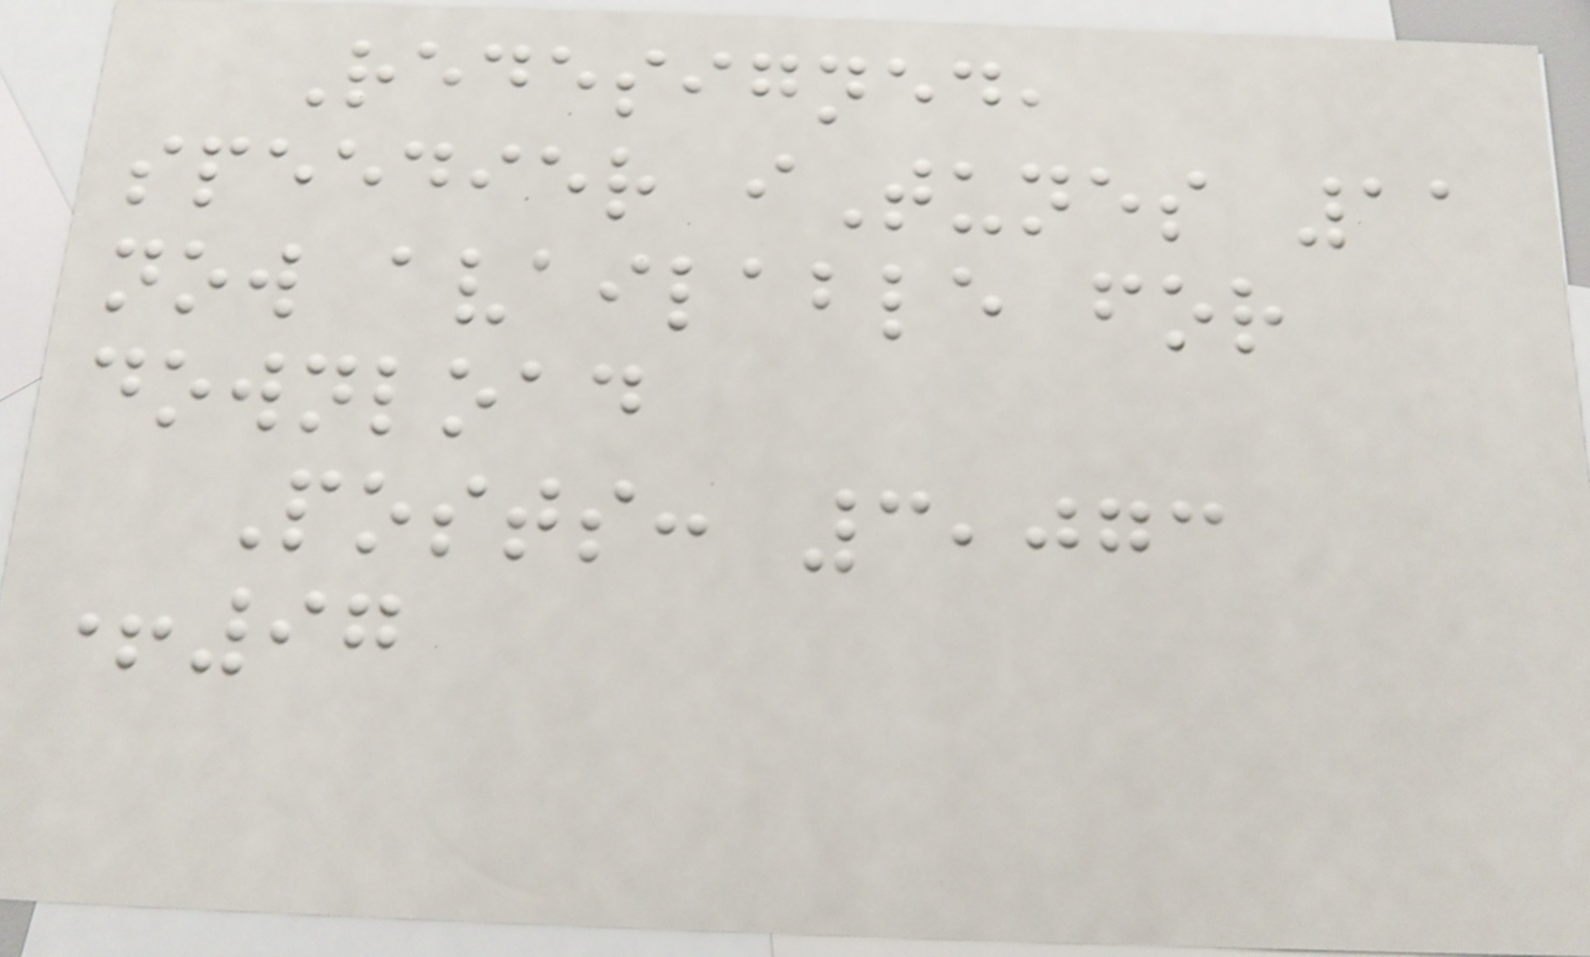Redesigned,
speedier iTunes 11
now available for
download
Posts: 3,073
+97
